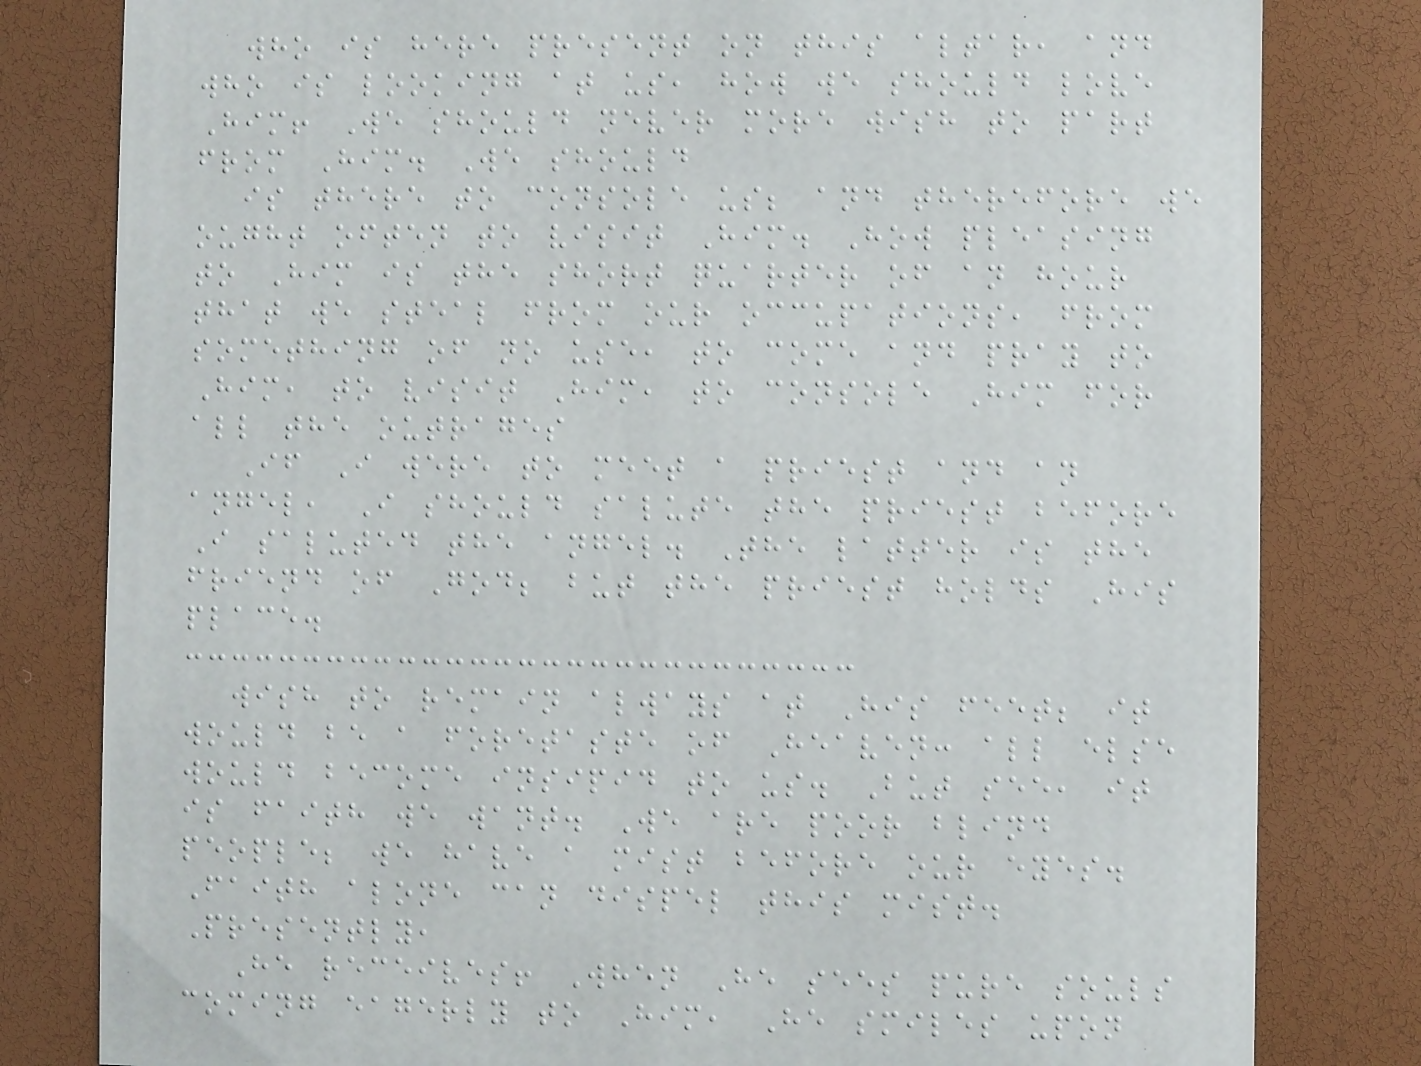who is here present on this altar, and
who is looking at us, how we should love
Him! We should never more wish to part
from Him. We should
is there to console us; and therefore we
ought often to visit Him. How pleasing
to Him is the short quarter of an hour
that we steal from our occupations, from
something of no use, to come and pray to
Him, to visit Him, to console Him for
all the outrages
If I were to meet a priest and an
angel, I should salute the priest before
I saluted the angel. The latter is the
friend of God; but the priest holds His
place.
wish to remain always at His feet; it
would be a foretaste of Heaven: all else
would become insipid to us. But see, it
is faith we want. We are poor blind
people; we have a mist before our eyes.
Faith alone can dispel this mist.
Presently,
He receives! When He sees pure souls
coming eagerly to Him, He smiles upon
